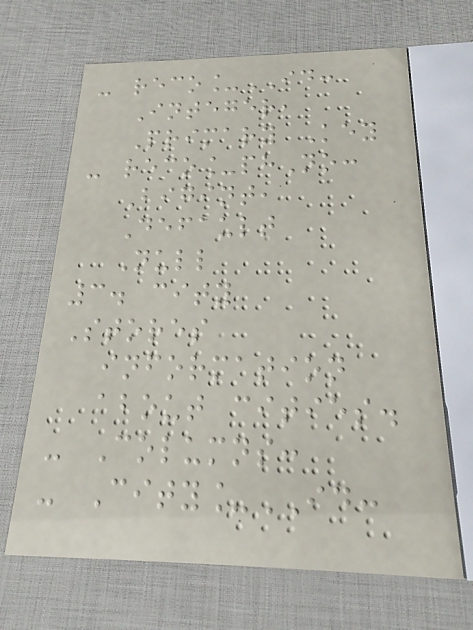- reco_ID:
Integer,
Primary Key
- reco_phNo:
Bigint,
Default
Null
3. city
Stores
information
about cities.
- Columns:
- City_ID:
